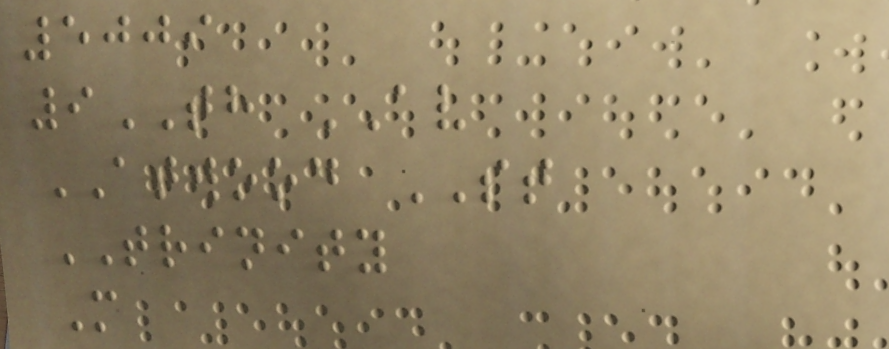5009
9TH AV
ATWOOD ST
TRINITY
M
